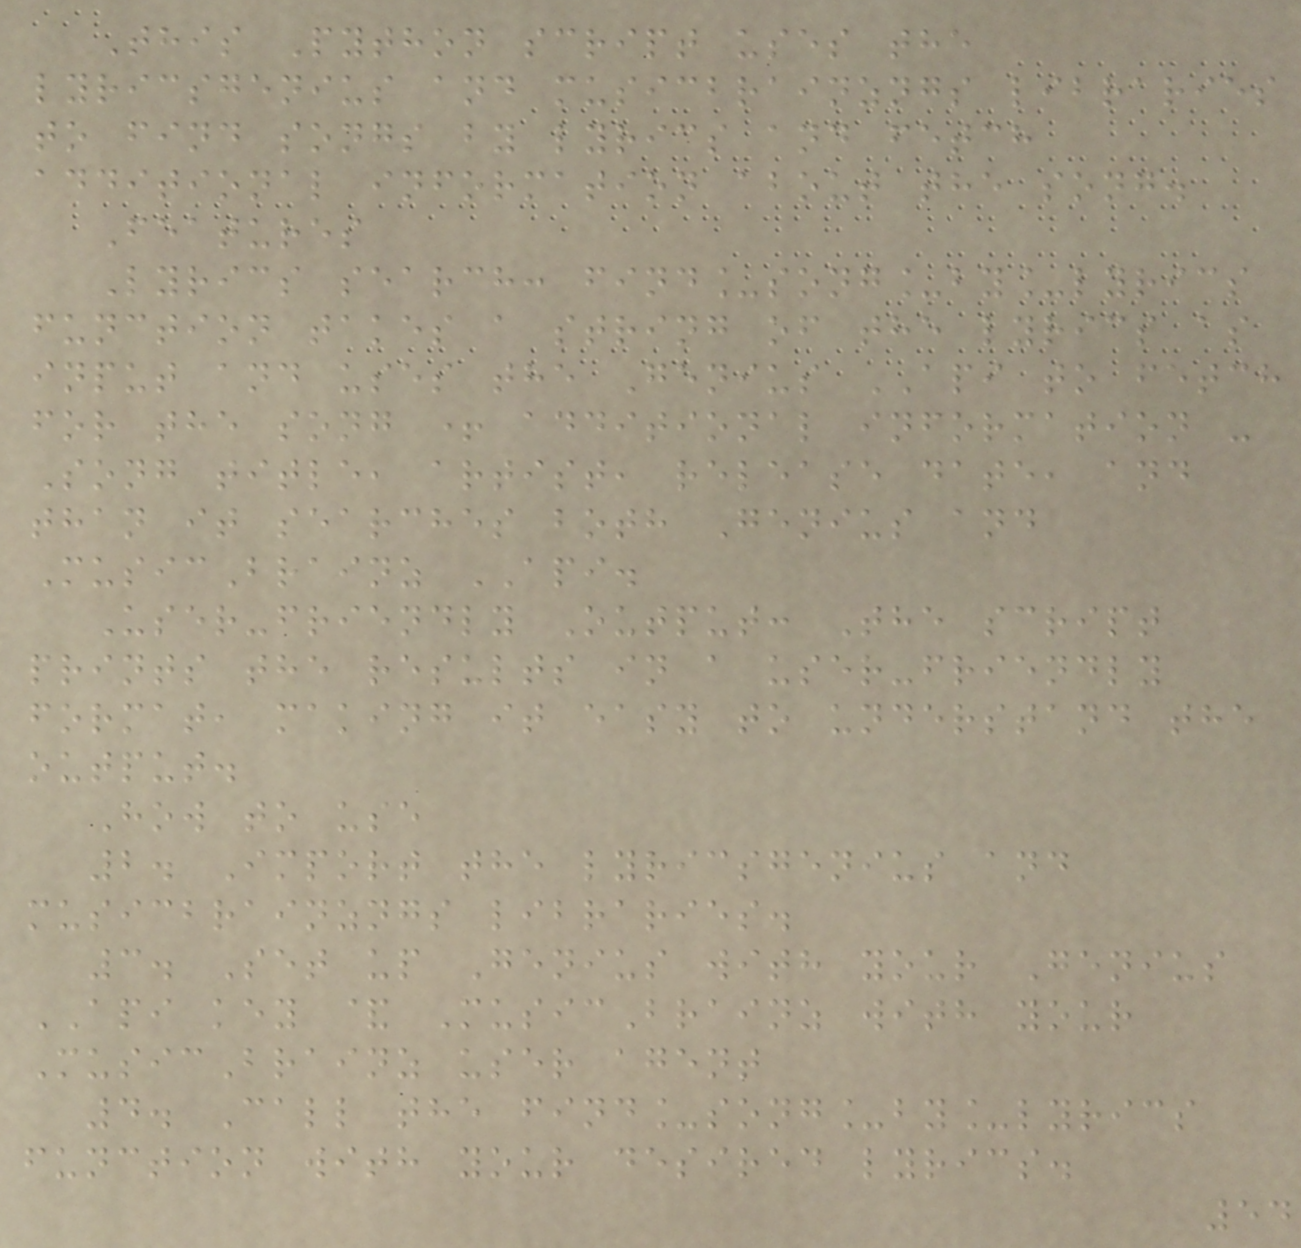This Python script uses the
lyricsgenius and musicbrainzngs libraries
to find songs by lyrics and fetch
additional information about the song.
Features
Lyrics search: find_song_by_lyrics
function takes a string of the lyrics as
input and uses the Genius API to fetch
for the song + additional information -
Song title, artist, release date, and
than it searches both Genius and
MusicBrainz API.
User-friendly Output: The script
prints the results in a user-friendly
format, making it easy to understand the
output.
How to use
2. Import the lyricsgenius and
musicbrainzngs libraries.
3. Set up Genius with your Genius
API key & MusicBrainz with your
MusicBrainz user agent
4. Call the find_song_by_lyrics
function with your desired lyrics.
54
